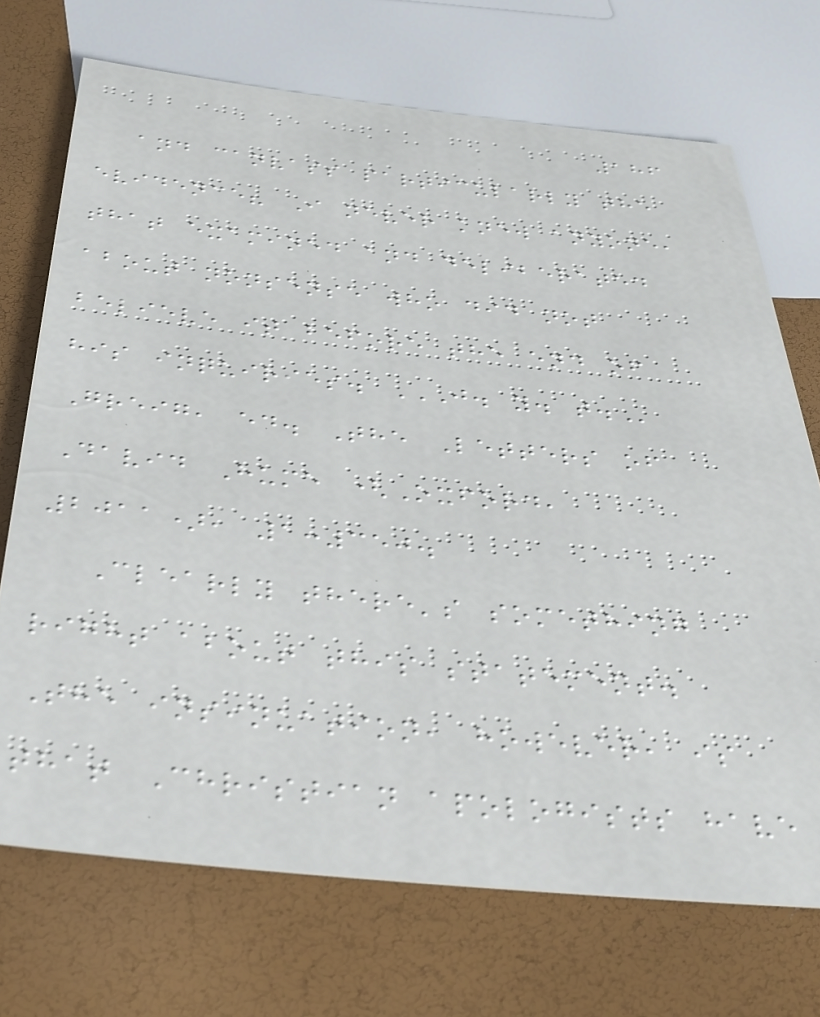186
and canvass particularly the
evidence? I never knew anyone,
that examined and deliberated
about nonsense who did not
believe it before the end of
his inquiries. J. Y. T.
Greig, ed. The Letters of
David Hume (Oxford,
2011), 1:350.
Clearly there's something
right about this statement.
The insinuation, however, is
that Christian apologists have
